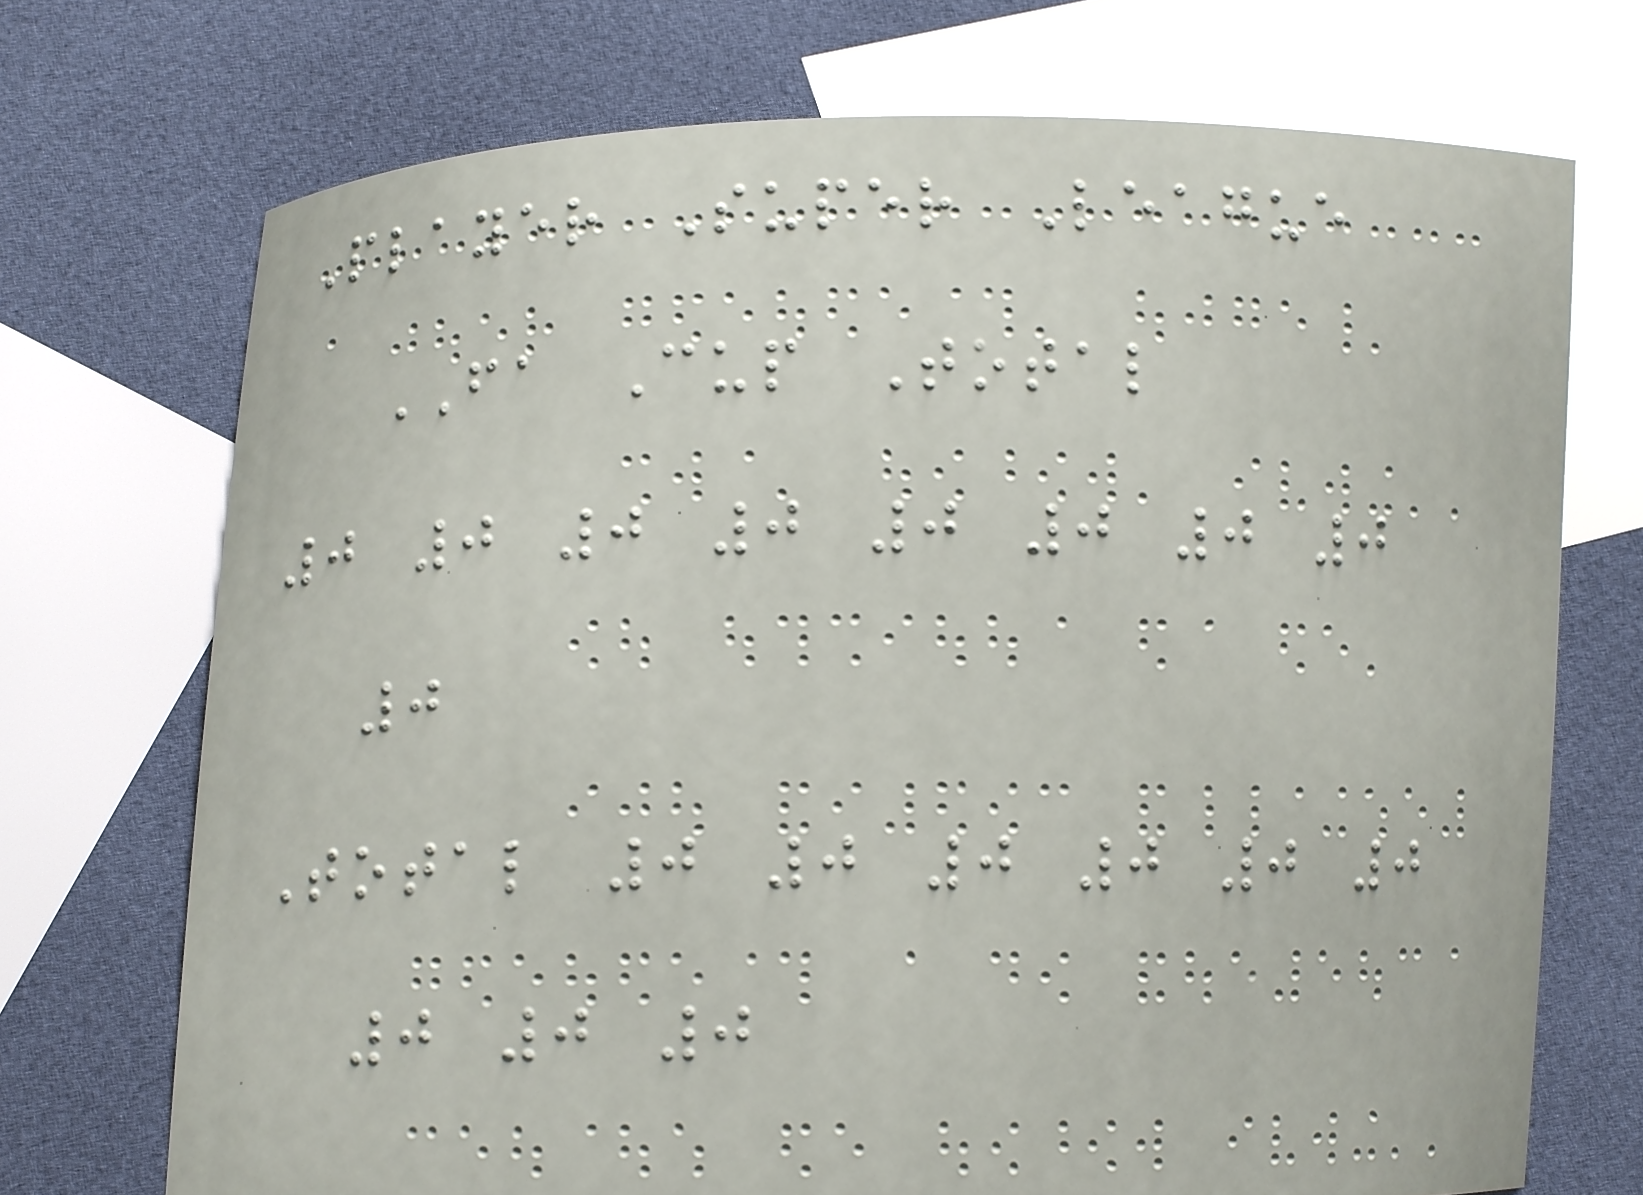Player Super League
FA Cup Total
0 0 0 0 0 0 0 0
0
Total 0 0 0 0 0 0
0 0 0
